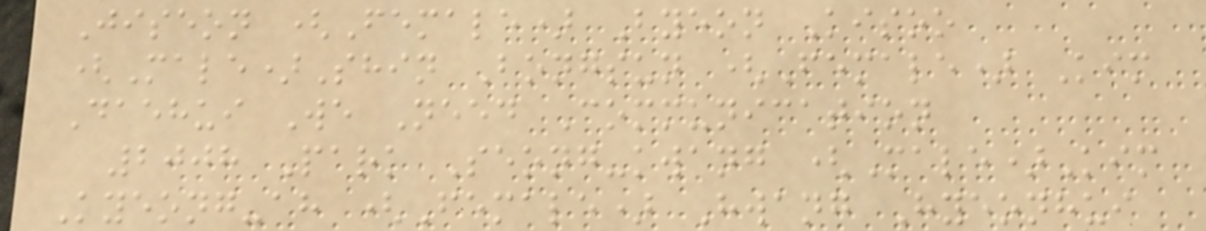Jiseon (Female) Byeon Kisoo
(Male)Shin Bongsun (Female) Kim
Daehui We Need Communication
2008 Park Seong-kwang (Male)Kim
Kyeong-ah (Female) Hwang Hyeonhui
